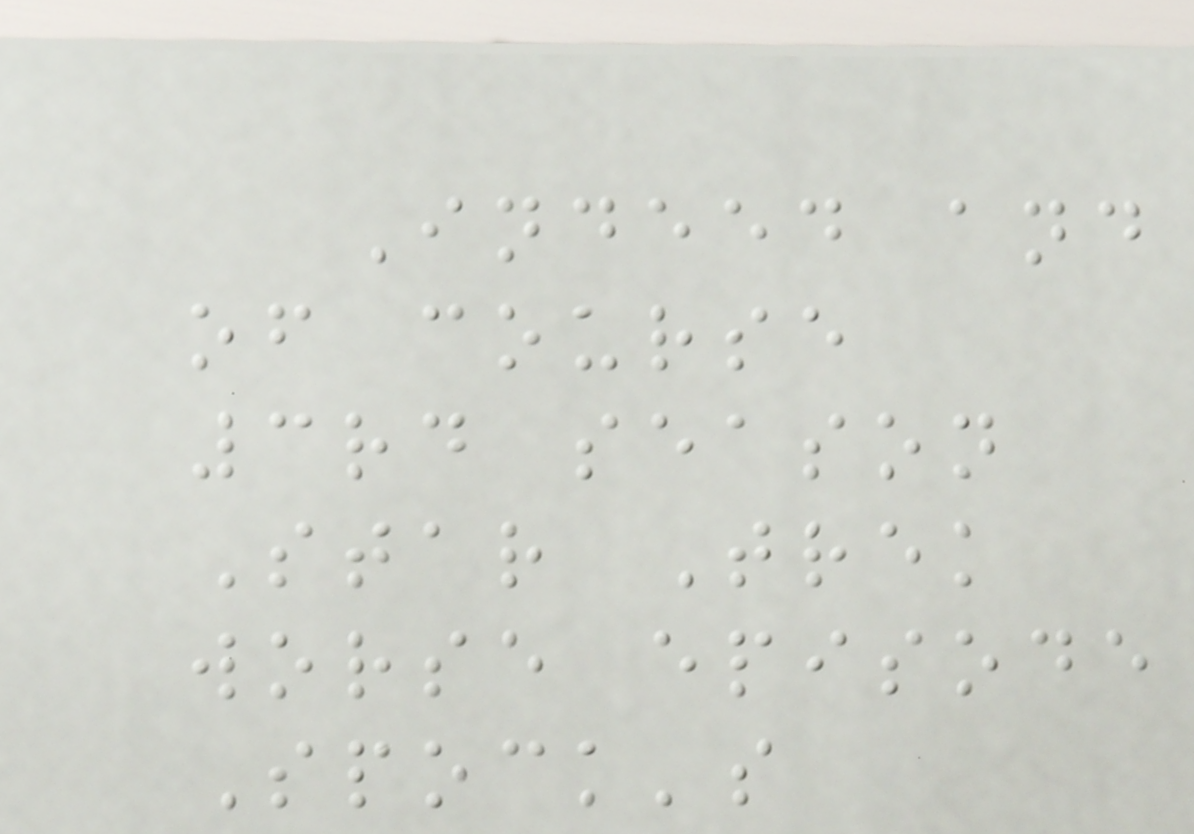Indeed and
of course
3rd season
Star Trek
worse episode
Spock's
